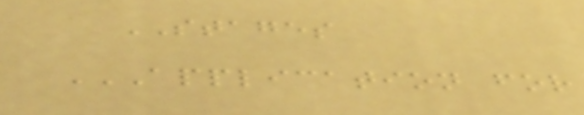STAGES
APPLICATION FOR
